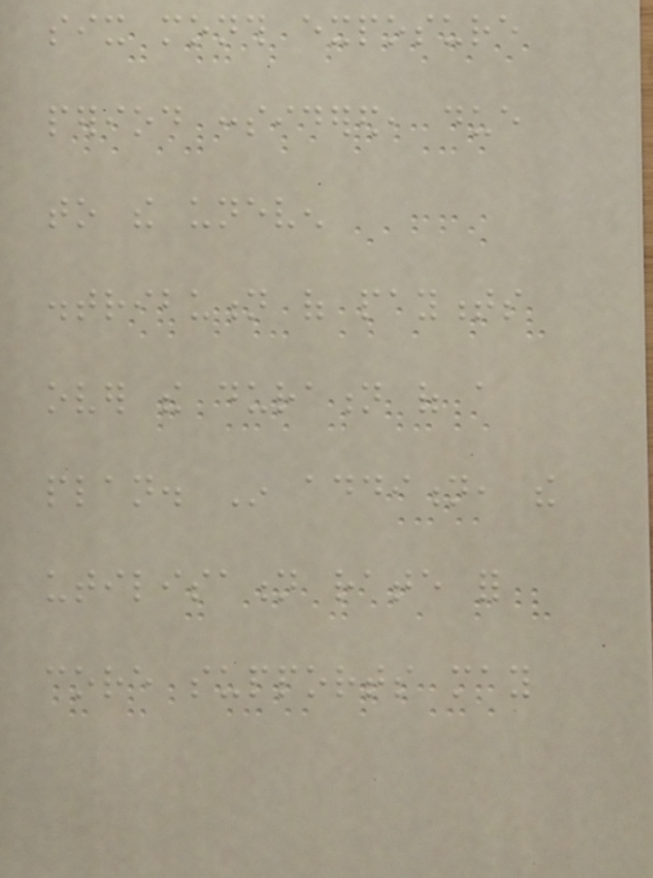six month exposure
period considered, due
to the uneven
distribution of payments
over the duration of a
plan. In addition, the
utilisation rate for
core supports may
